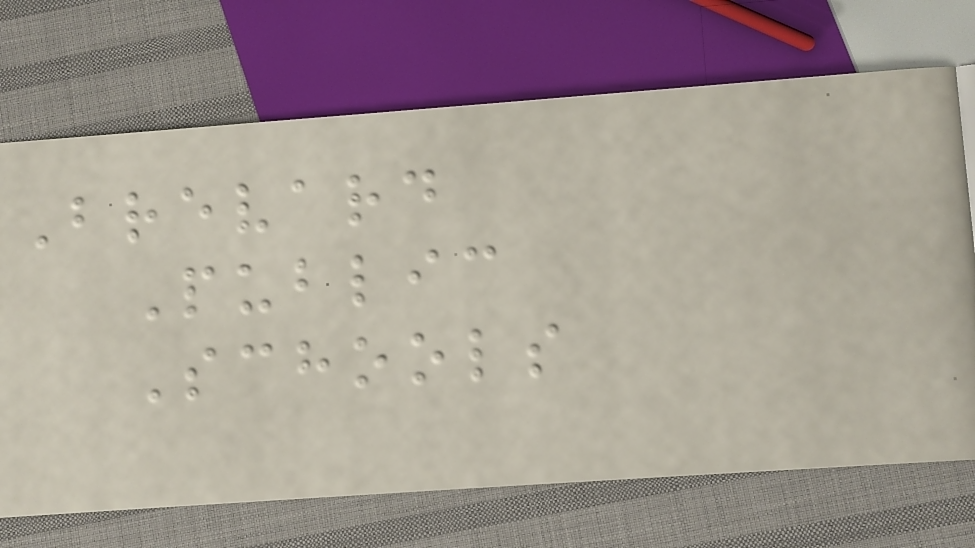Brevard
Public
Schools
